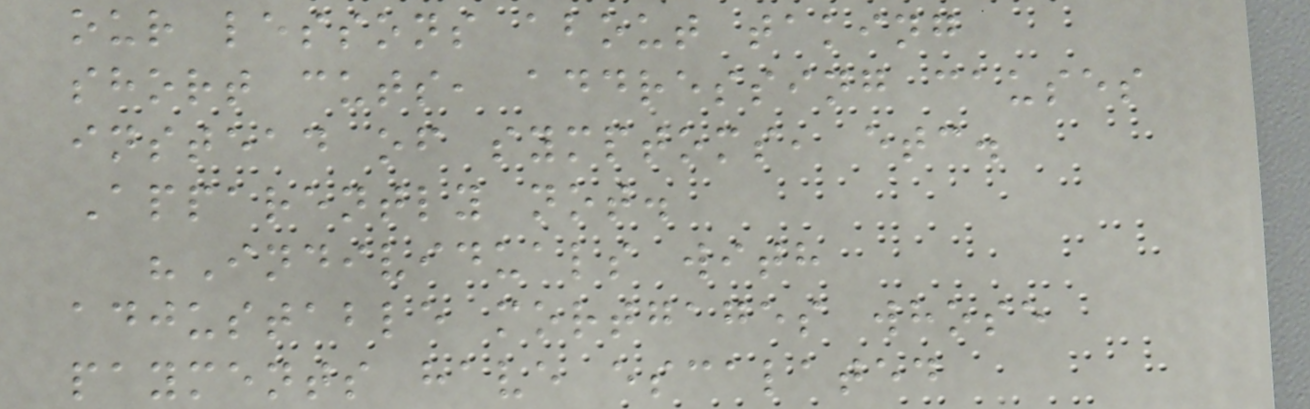our lessons about taking
short cuts, addressing causes
instead of symptoms, etc.
Apparently not.
"Individuals with
adjustable mortgages whose
payments have escalated
